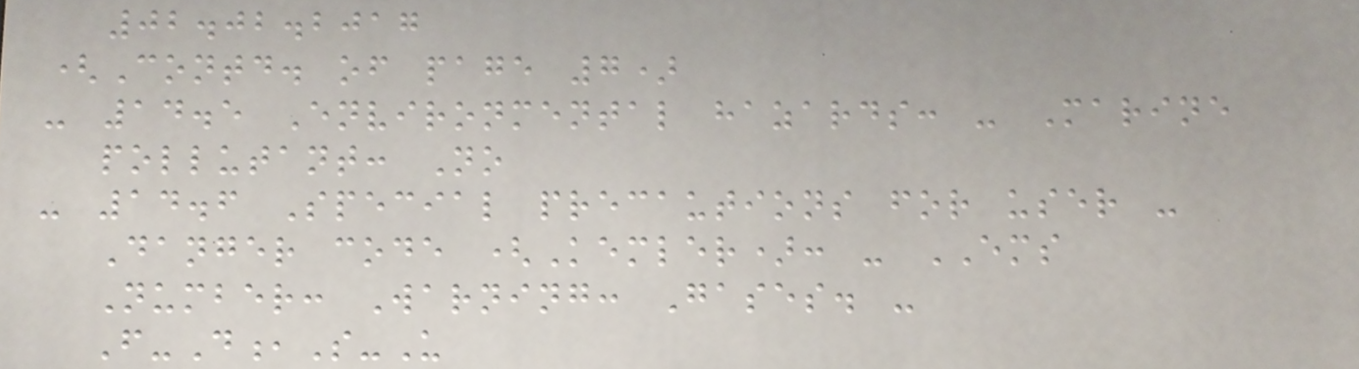02.02.2017
(Contd. of page 7)
- 14.5 Environmental hazards: - Marine
pollutant: No
- 14.6 Special precautions for user -
Danger code (Kemler): - EMS
Number: Warning: Gases. -
F-D,S-U
